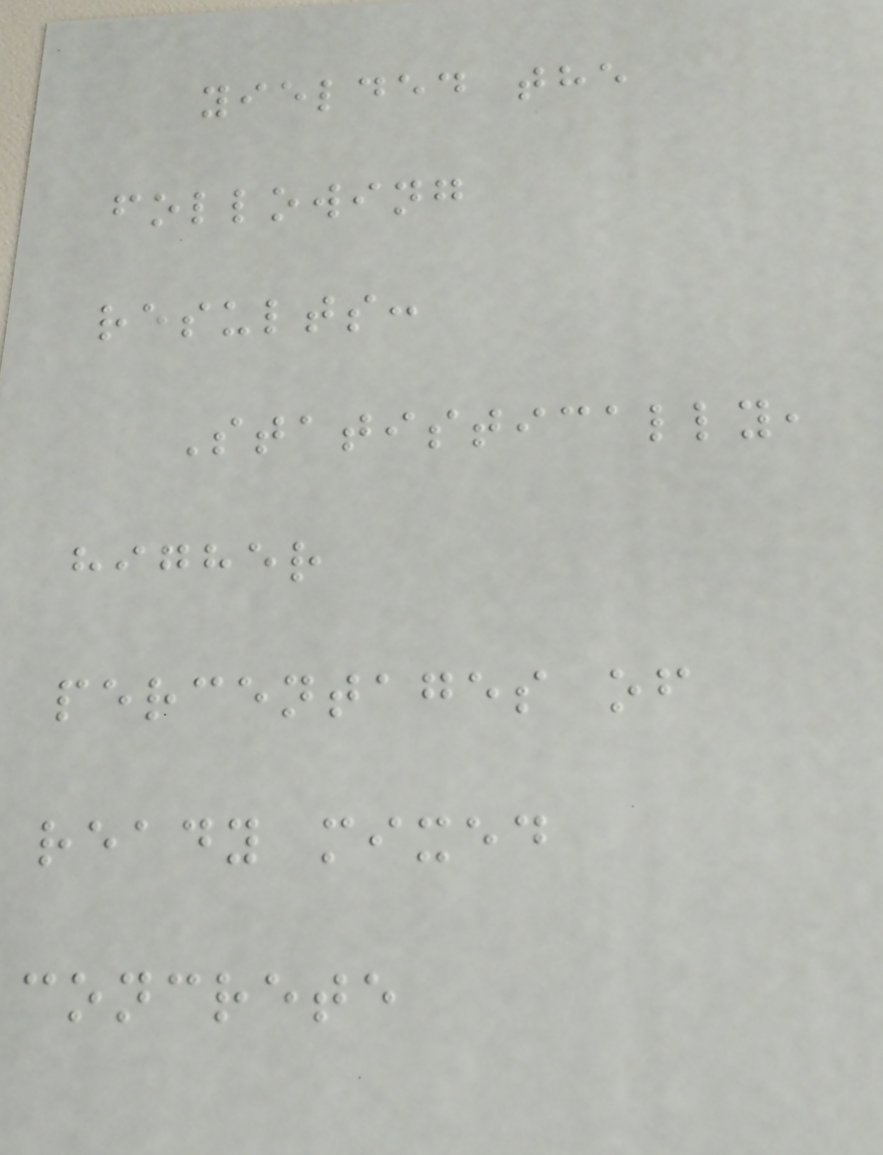yielded the
following
results:
Statistically,
higher
percentages of
ready mixed
concrete
